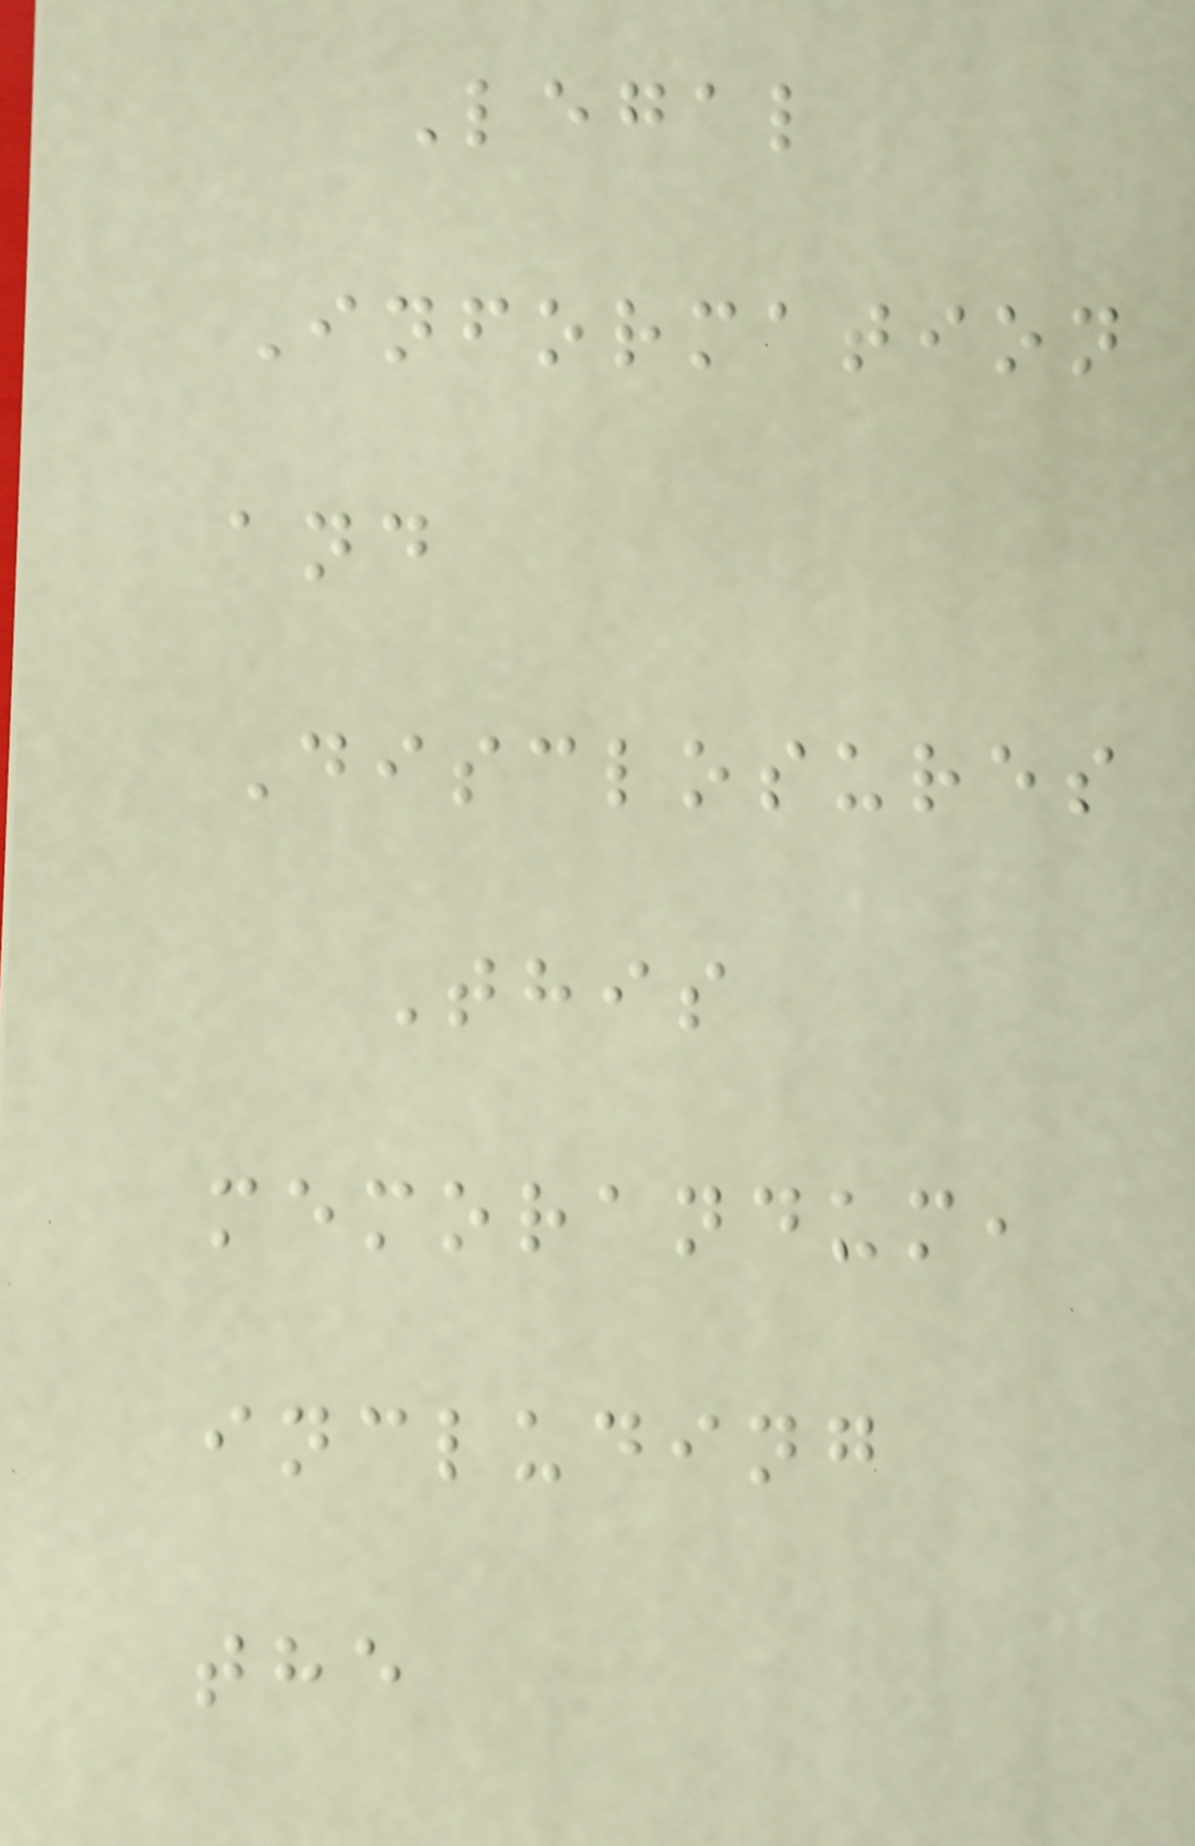Legal
Information
and
Disclosures
This
memorandum,
including
the
